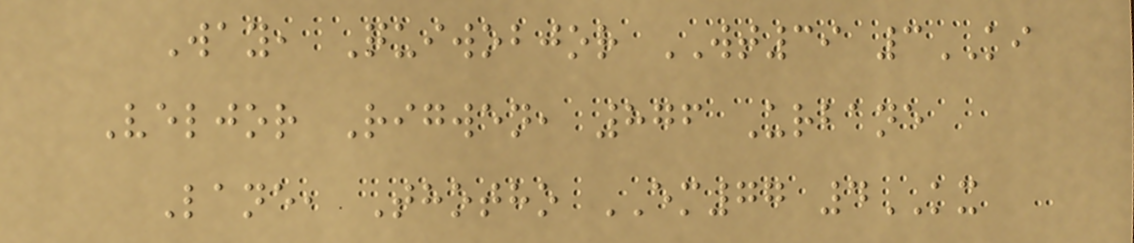Way, Quiwobjor WT39 3KI
Veljor Rigwen, 876 Urbane
Lane, Thotho EM77 4KX
